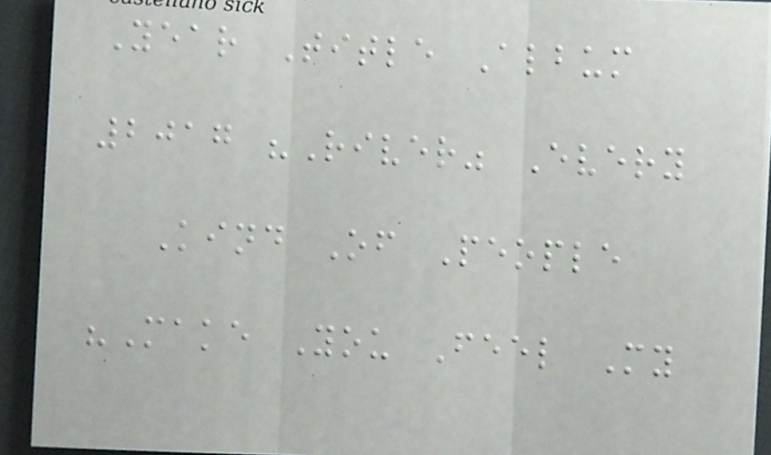Year Title Album
2017 "River" Every
Kind Of People
"Make You Feel My
